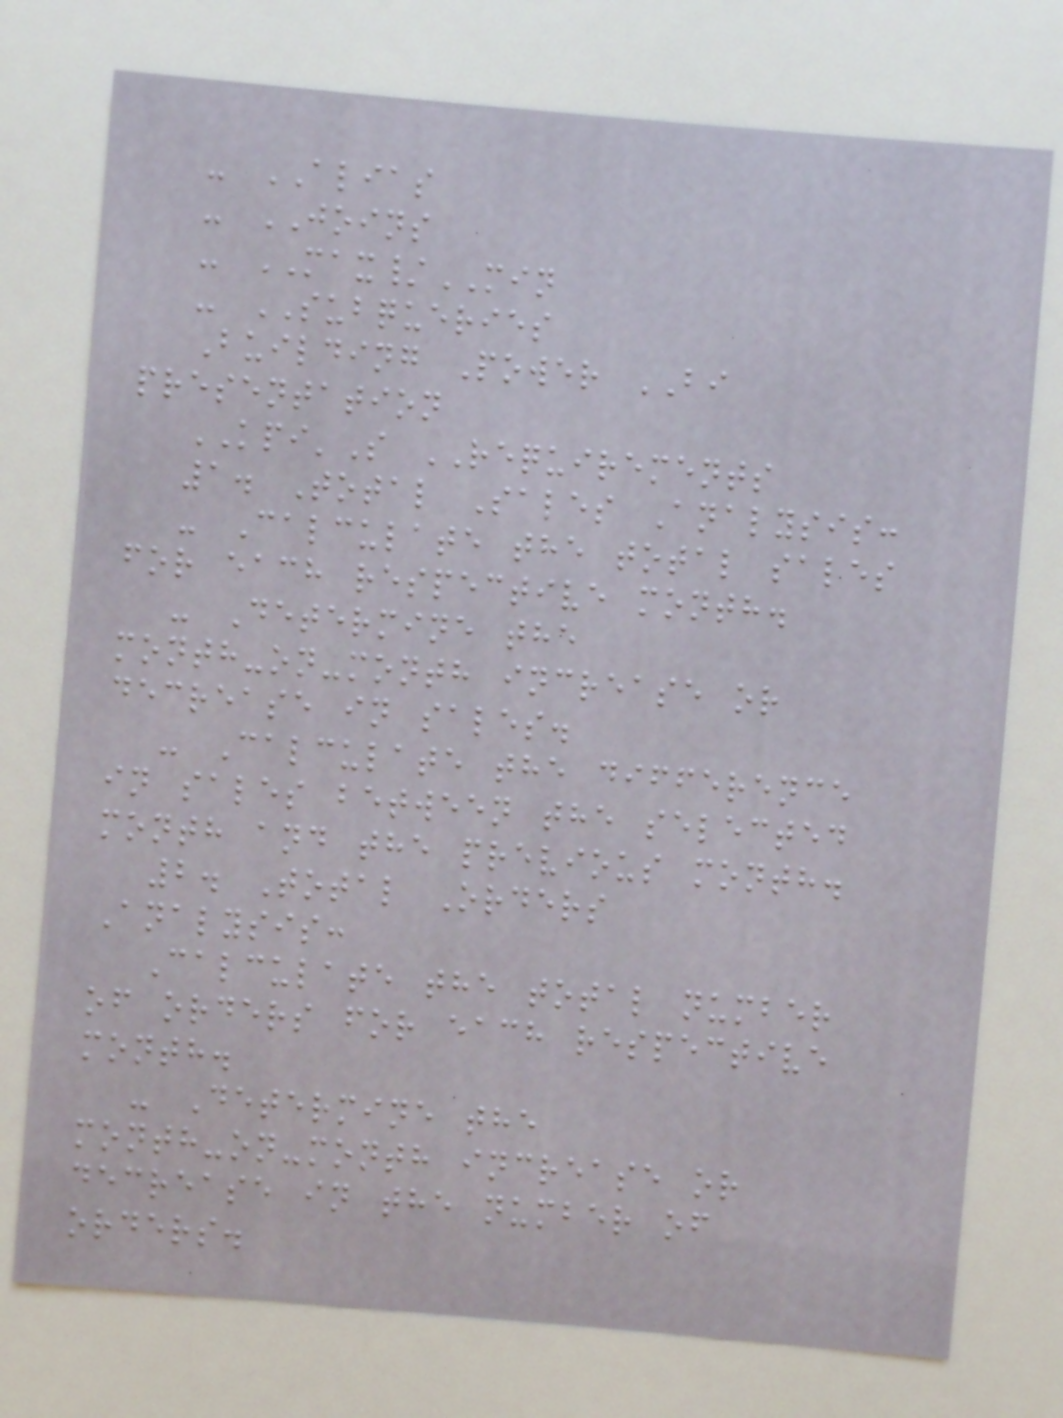- ALIAS
- JOINS
- MAX/MIN
- SUBQUERIES
Building Power BI
presentation
KPI'S REQUIREMENTS
1. Total Sales Analysis:
- Calculate the total sales
for each respective month.
- Determine the
month-on-month increase or
decrease in sales.
- Calculate the difference
in sales between the selected
month and the previous month.
2. Total Orders
Analysis:
Calculate the total number
of orders for each respective
month.
- Determine the
month-on-month increase or
decrease in the number of
orders.
